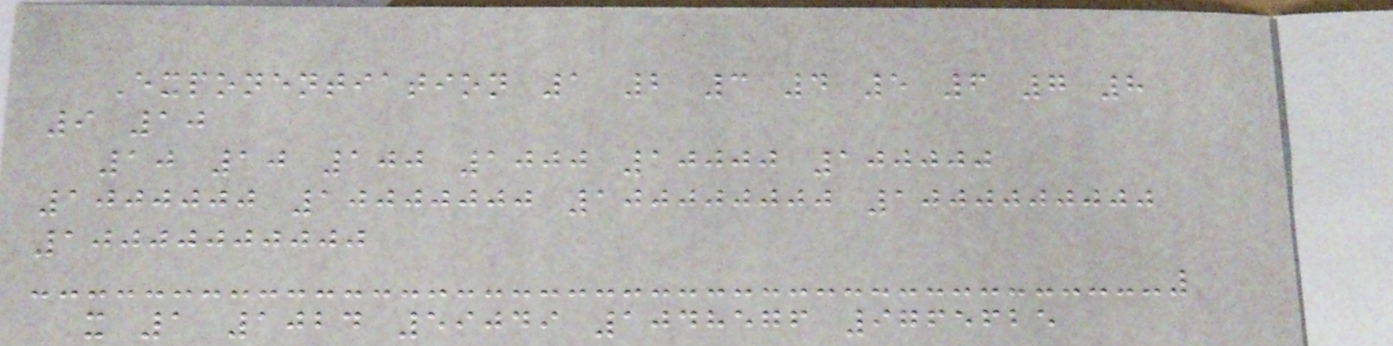Exponentiation 1 2 3 4 5 6 7 8
9 10
10 10 100 1000 10000 100000
1000000 10000000 100000000 1000000000
10000000000
x 1 1024 59049 1048576 9765625
